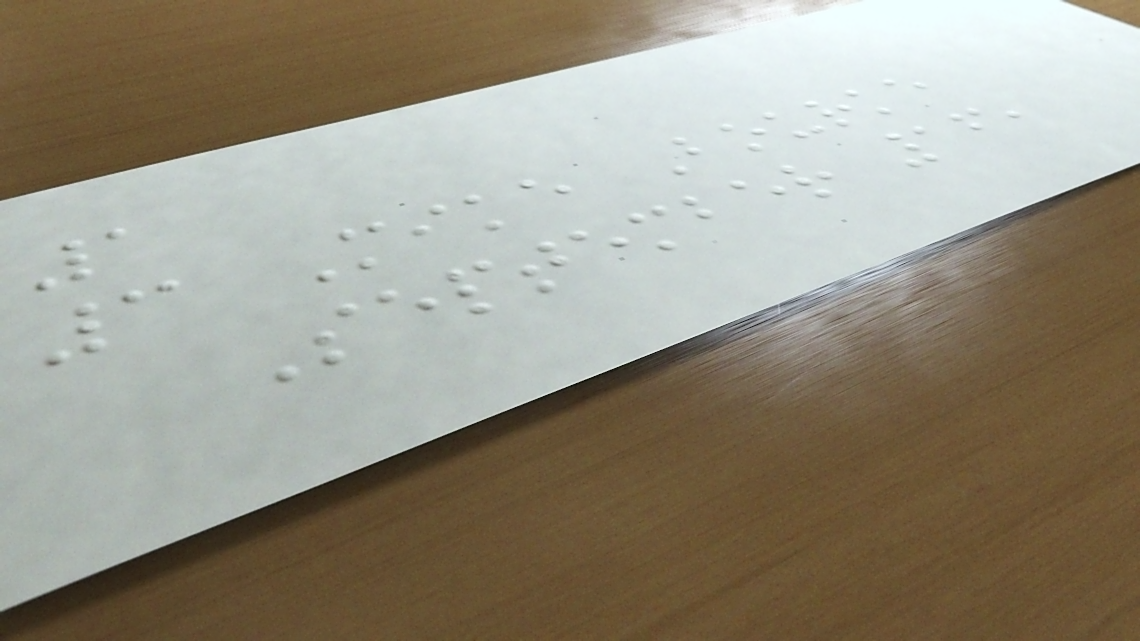1
3 Mike Bourke
September 16,
